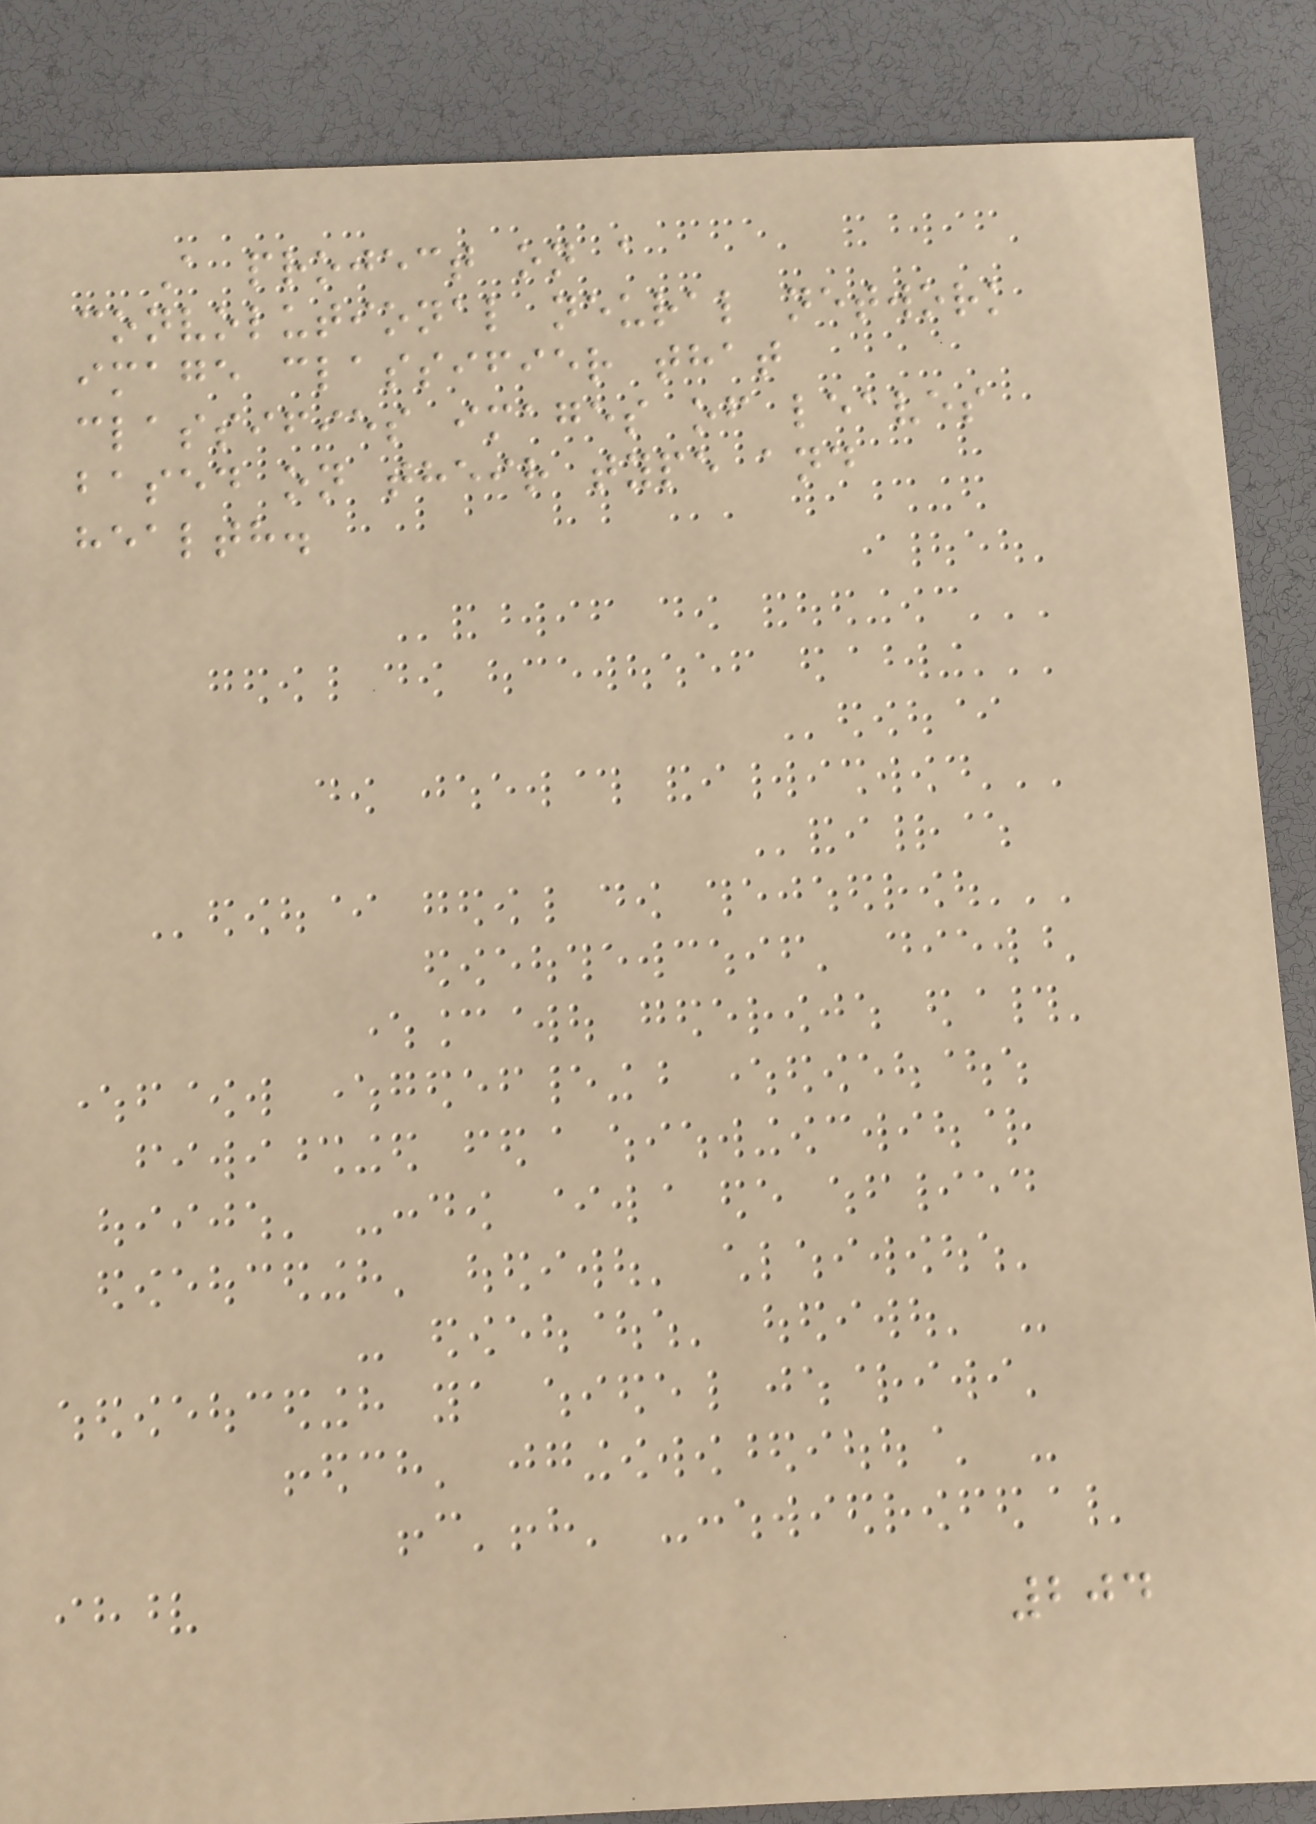A project on a
convolutional neural network
image classifier that
classifies images of leaves
based on their type and
health.
204
